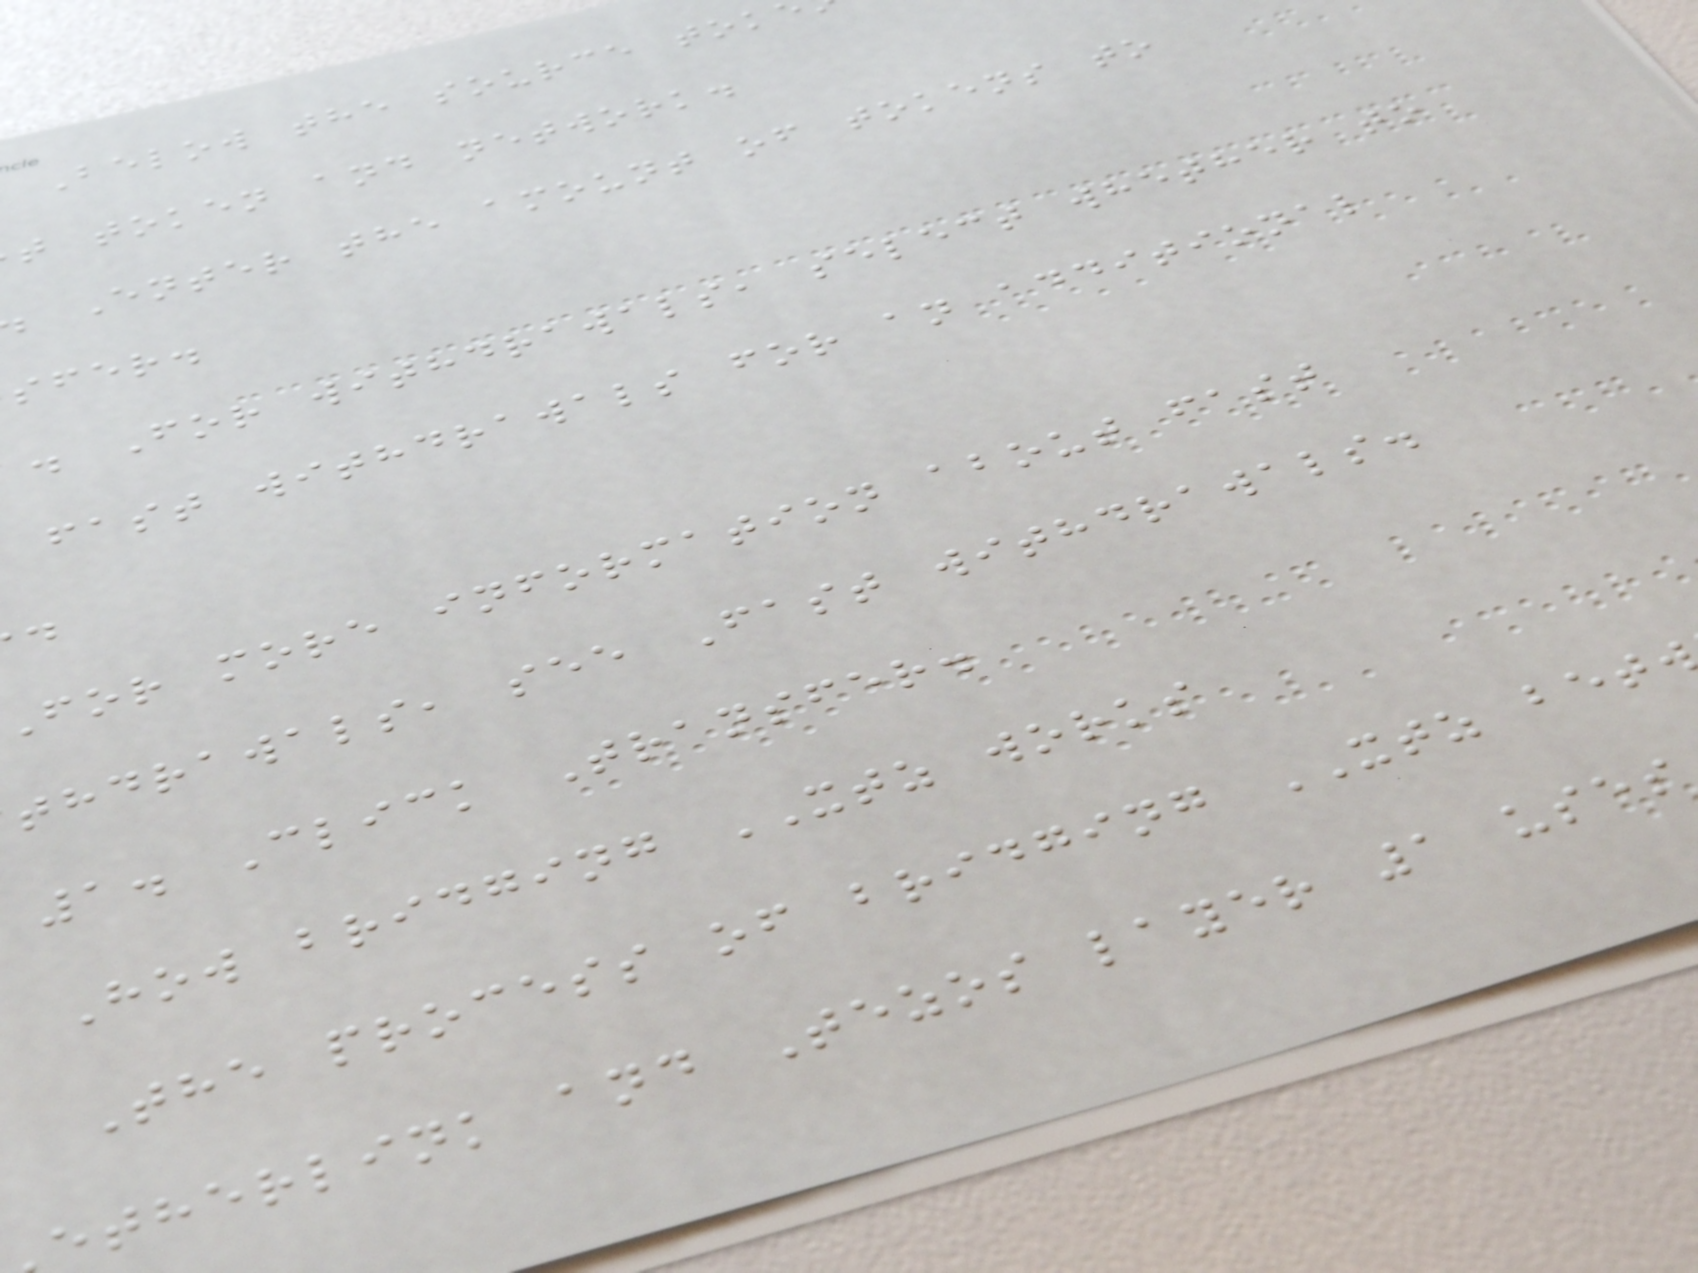Below the source tok
t token and network.
Enter the amount of tokens to
sfer.
. For withdrawals, select whether to
fast withdrawals for an additional
for more information about fast
thdrawals, see Fast withdrawals.
1. Click Transfer.
How bridging XTZ works
The process of bridging XTZ betw
etherlink and Tezos layer 1 uses
